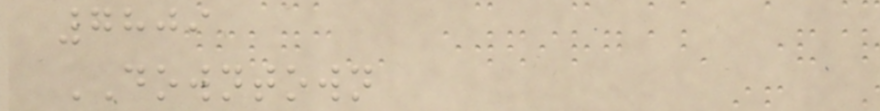7809
DOWNTOWN
